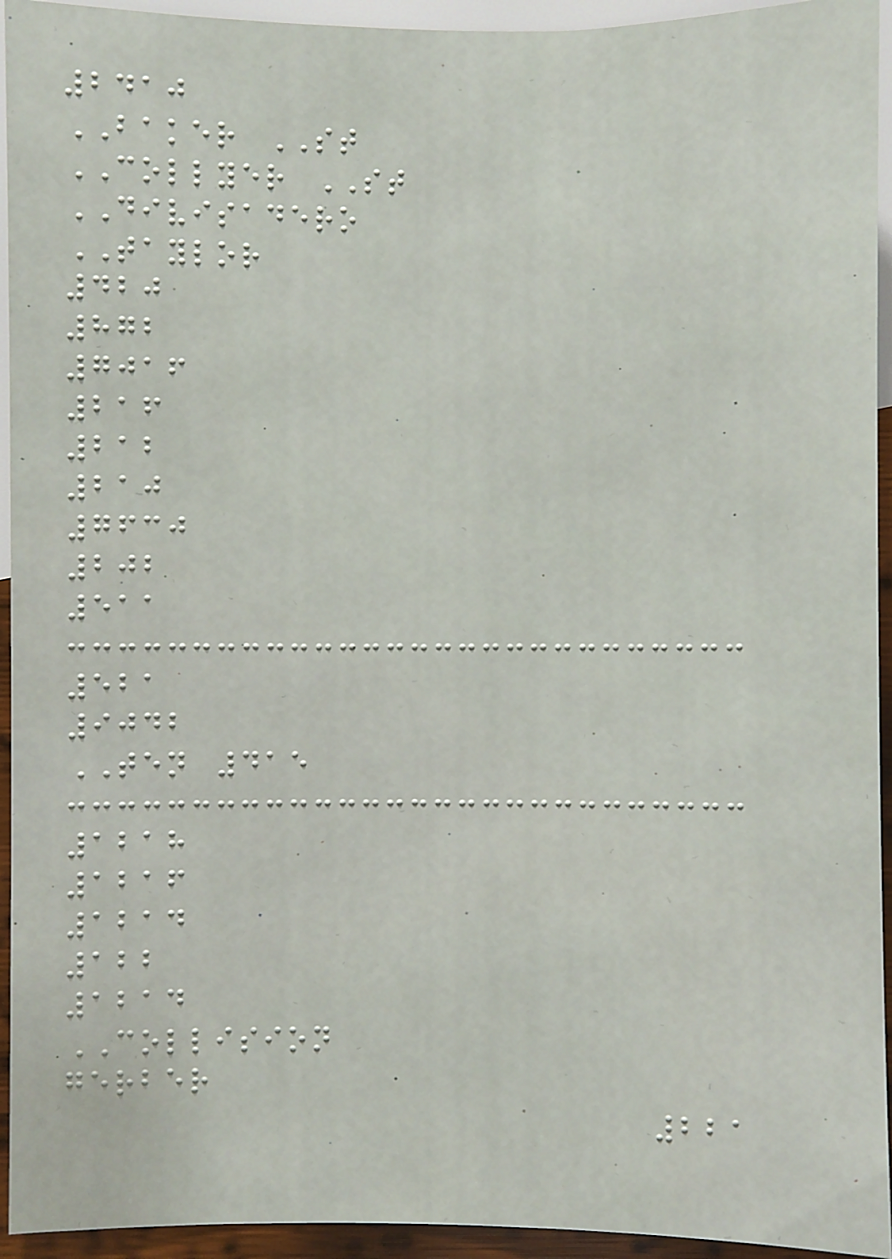2410
BAKER ST
COLLYER ST
DIVISADERO
TAYLOR
420
872
7016
216
212
210
7630
202
511
521
9042
TEN 415
1218
1216
1214
122
1214
COLLISION
gerber
221
